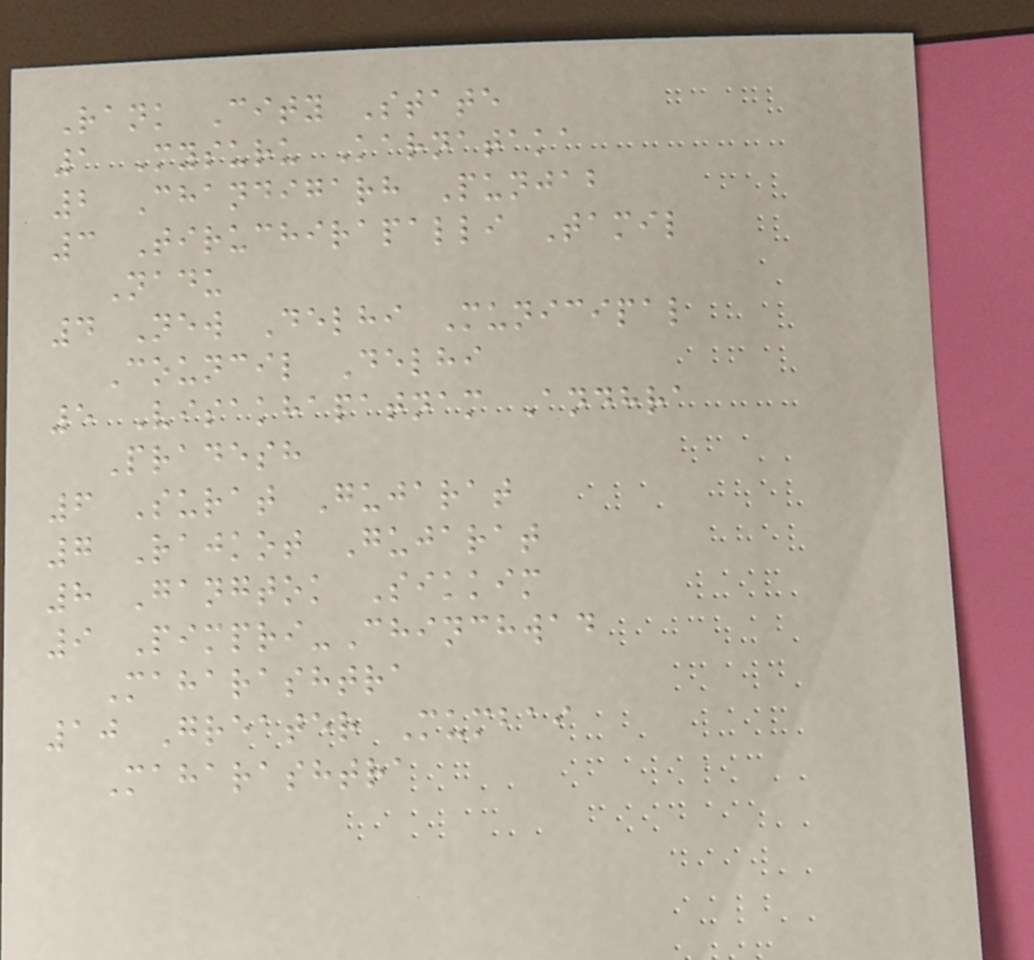Rank City State
1 Mysuru Karnataka
2 Chandigarh Punjab
3 Tiruchirapalli Tamil
Nadu
4 New Delhi Municipal
Council Delhi
5 Visakhapatnam Andhra
Pradesh
6 Surat Gujarat
7 Rajkot Gujarat
8 Gangtok Sikkim
9 Pimpri-Chinchwad
Maharashtra
10 Greater Mumbai
Maharashtra
